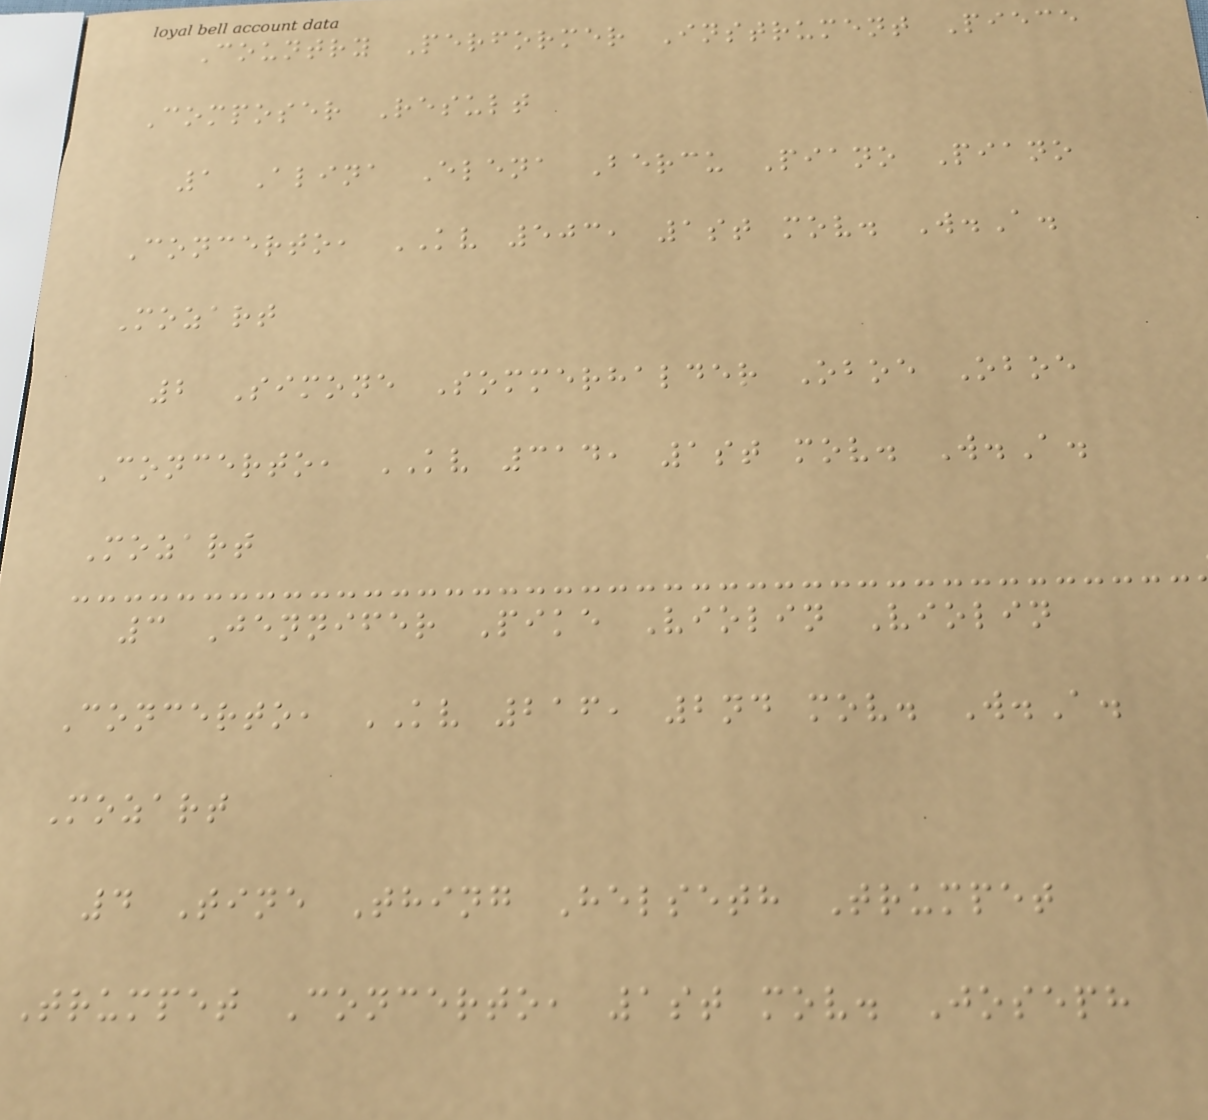Country Performer Instrument Piece
Composer Result
1 Alina Elena Bercu Piano Piano
Concerto, KV 503, 1st mov. W.A.
Mozart
2 Simone Sommerhalder Oboe Oboe
Concerto, KV 314, 1st mov. W.A.
Mozart
3 Jennifer Pike Violin Violin
Concerto, KV 216, 2nd mov. W.A.
Mozart
4 Tine Thing Helseth Trumpet
Trumpet Concerto, 1st mov. Joseph
